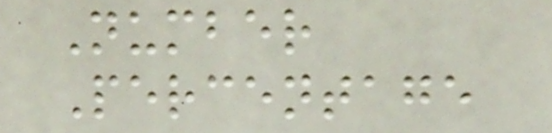Number
Percentage
